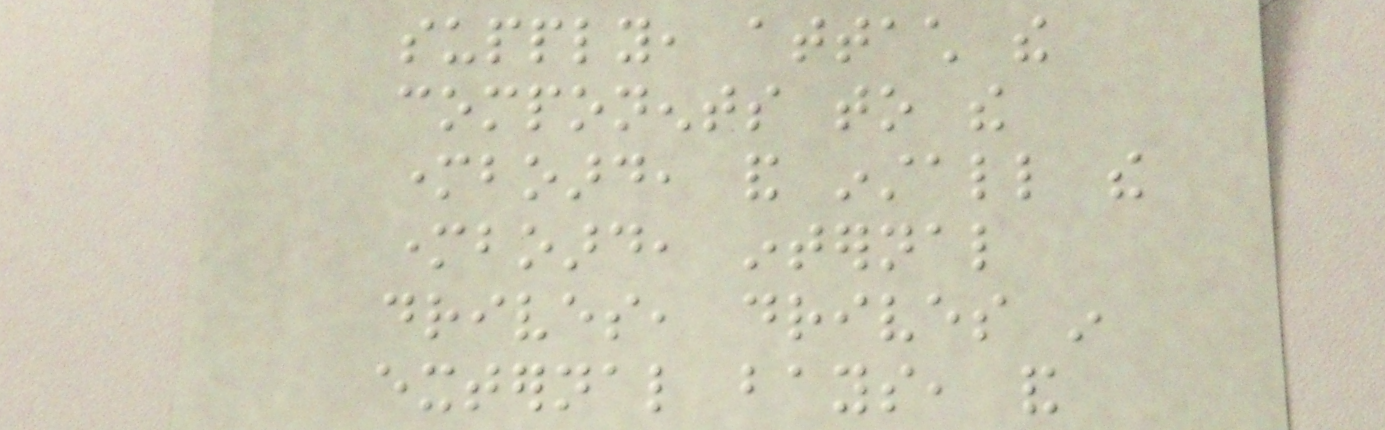supply, attach the
components to the
motherboard, and install the
motherboard, internal
drives, drives in
external bays, and
